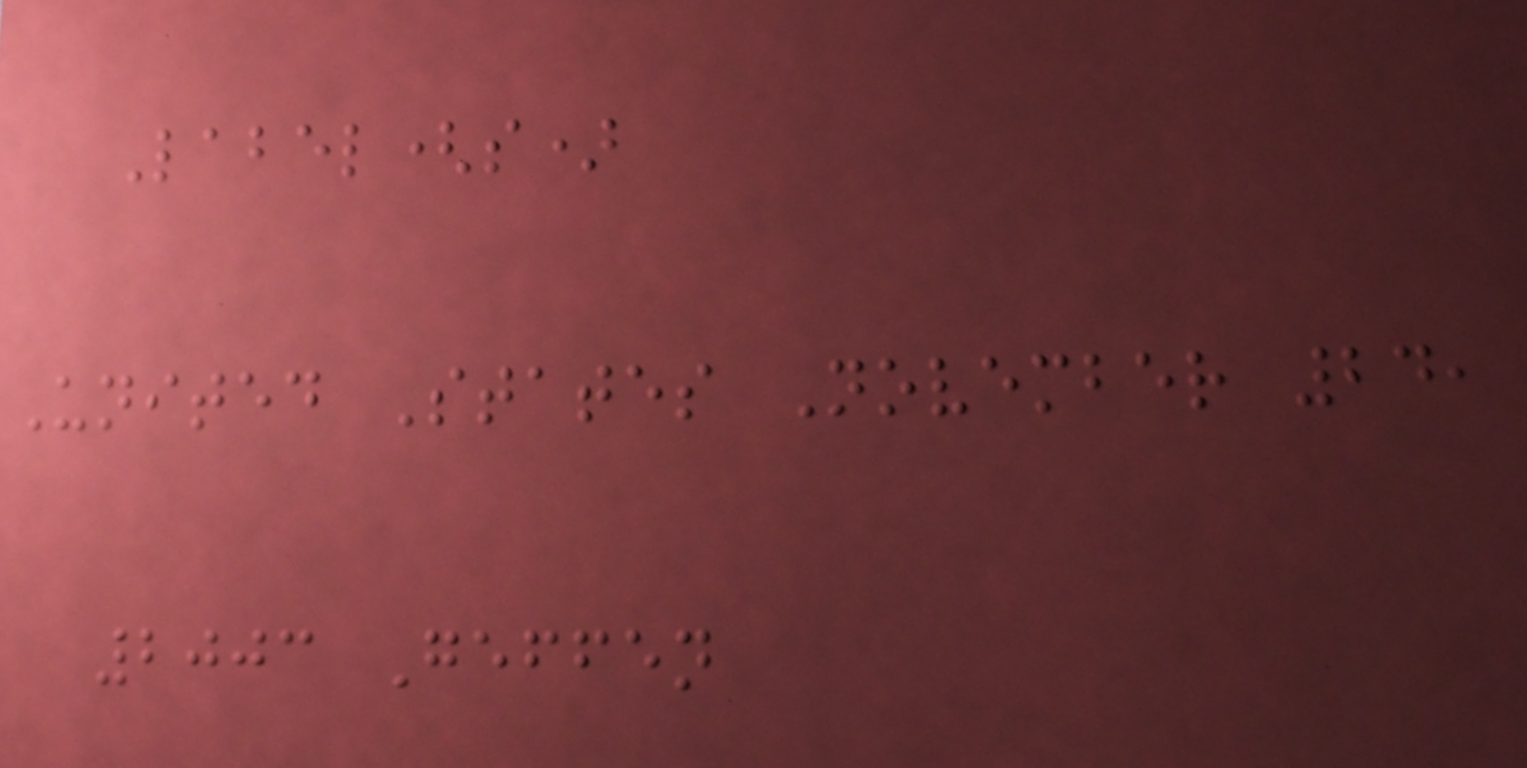Label(s)
United States November 24,
2003 Geffen
